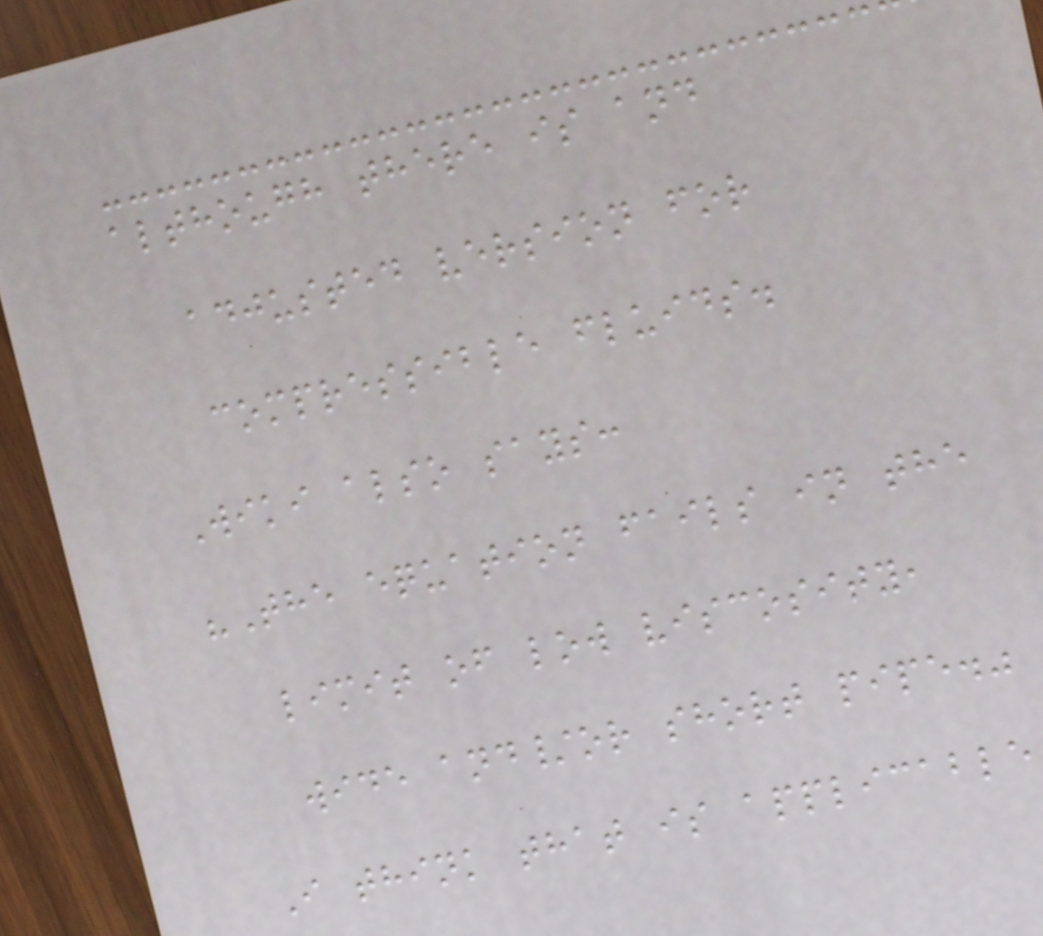although there is and
adjusted version for
compressible fluids.
Wiki also says:
"The equation fails in the
limit of low viscosity,
wide and/or short pipe."
I think that is applicable
